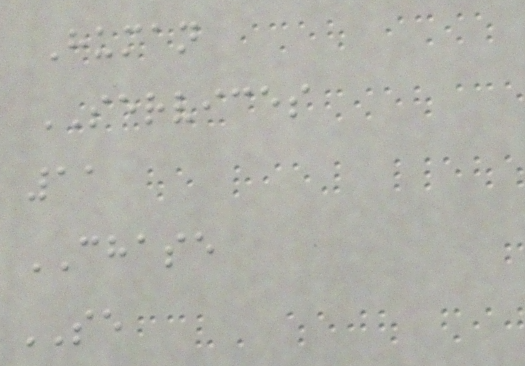Human
SERVICES
11
CHASE
SE
